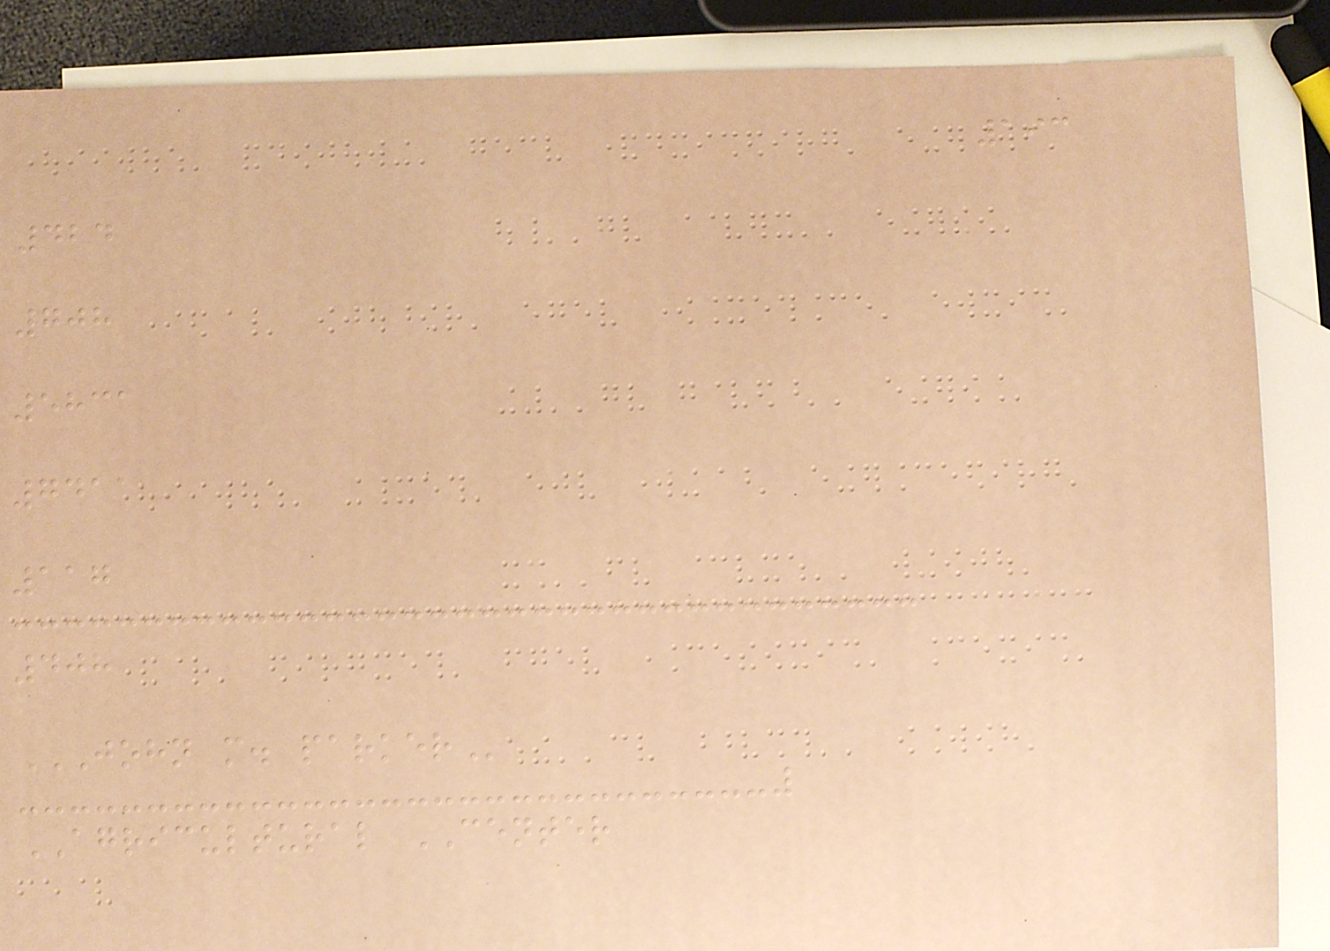193
424
708
5831
7411
117
408
JOHN M. PARKER
AGRICULTURAL CENTER
